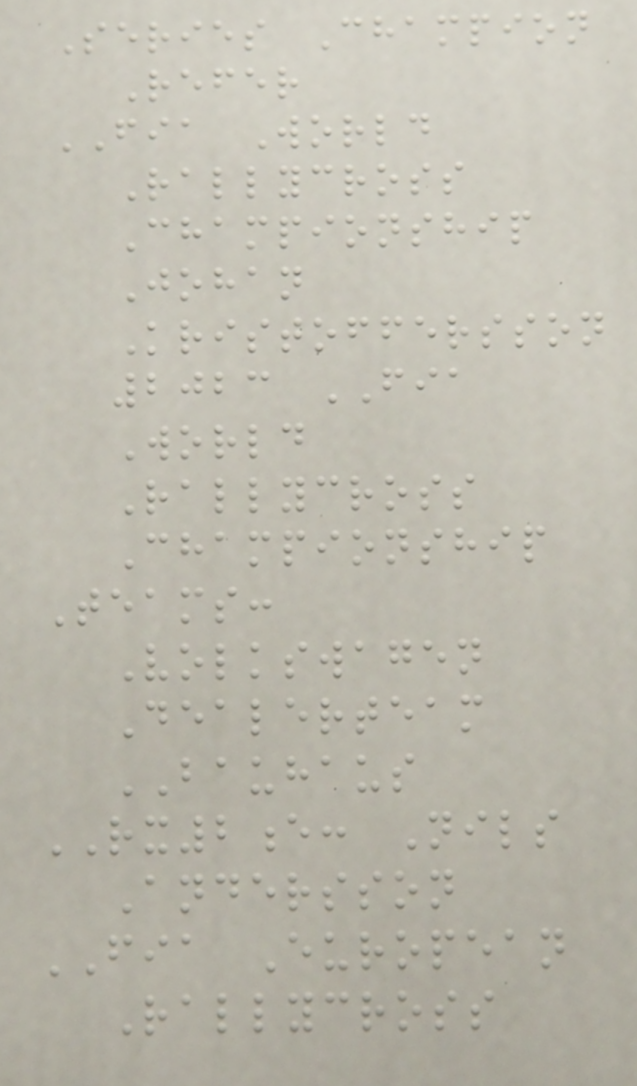Series Champion
Refer
FIA World
Rallycross
Championship
Johan
Kristoffersson
2023 FIA
World
Rallycross
Championship
Teams:
Volkswagen
Dealerteam
BAUHAUS
RX2e: Nils
Andersson
FIA European
Rallycross
